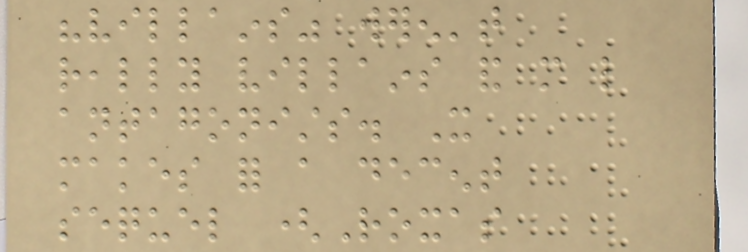"villains" weren't
really villains and more like
antagonists. It
makes for a decent
sequel (Roxas
